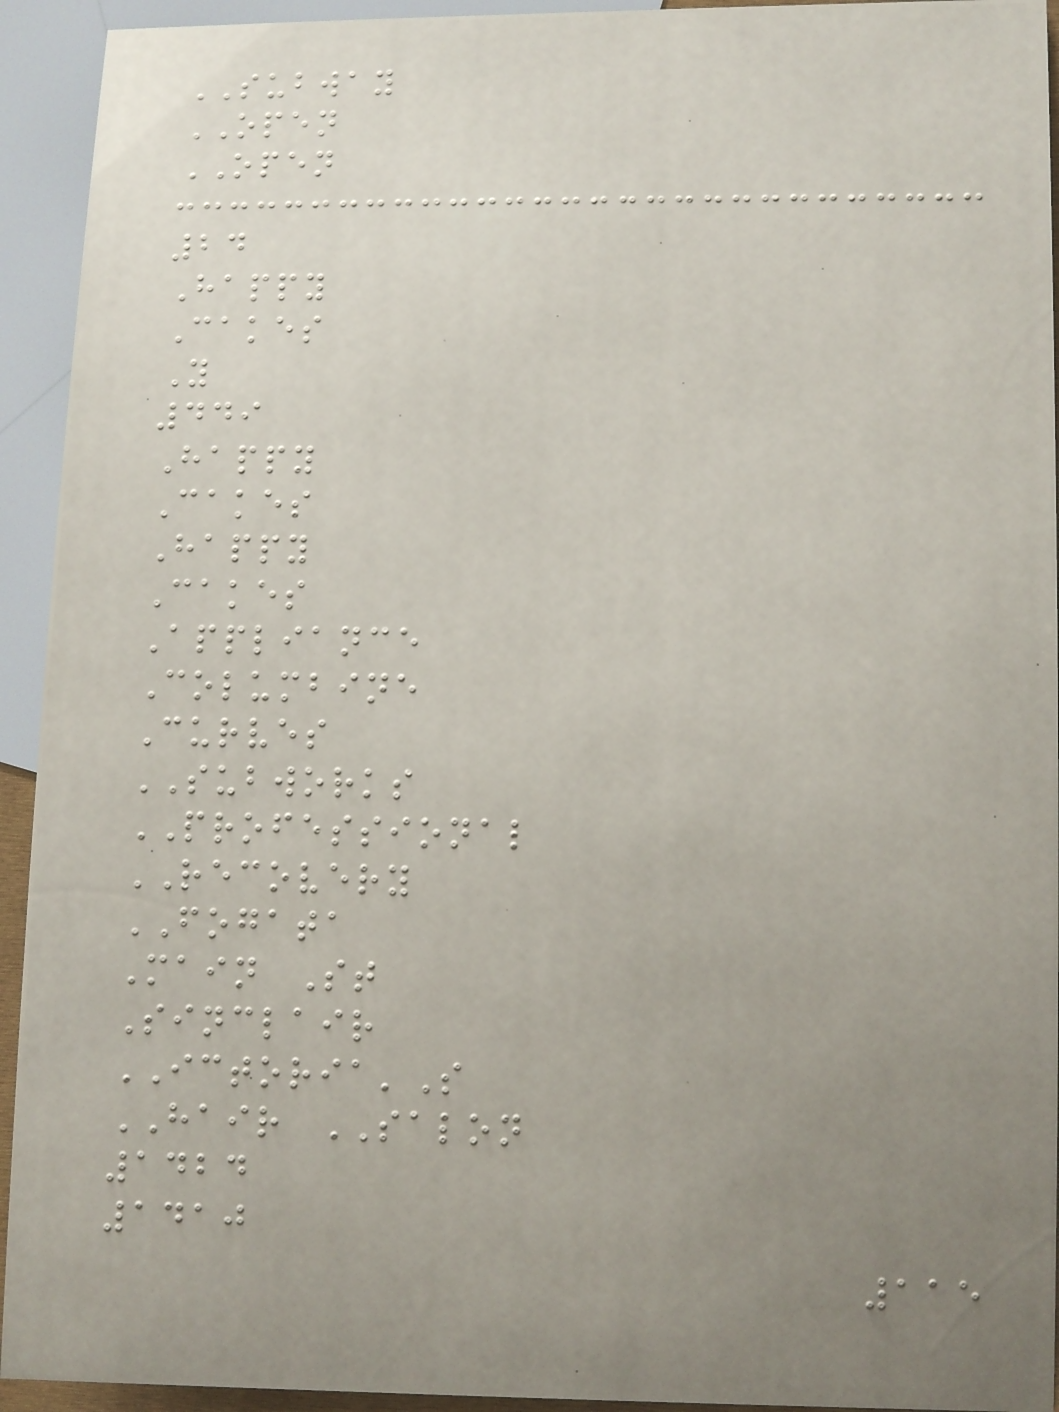SUBWAY
OPEN
OPEN
24
Happy
Cakes
Y
449
Happy
Cakes
Happy
Cakes
Appliance
Columbine
Curves
SUBWORKS
PROFESSIONAL
RECOVERY
FOGATA
Main St
Sinclair
ICTORIA'S
HAIR SALON
1424
1410
115
